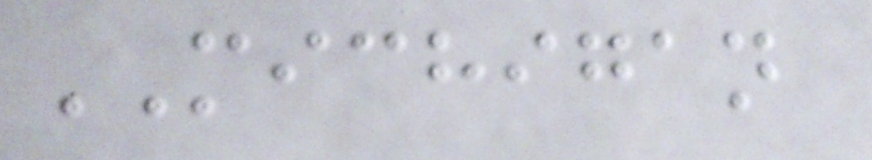MICHIGAN
